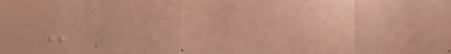-
